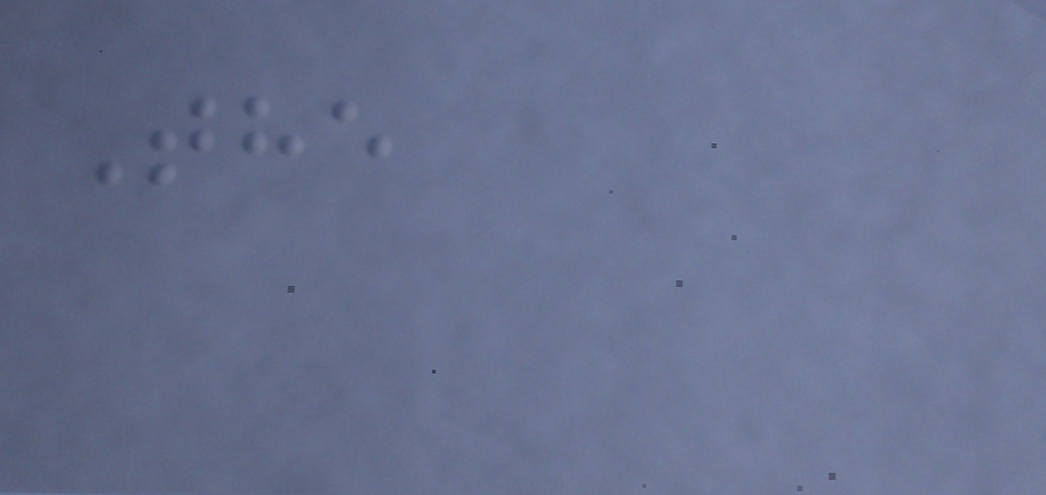The
